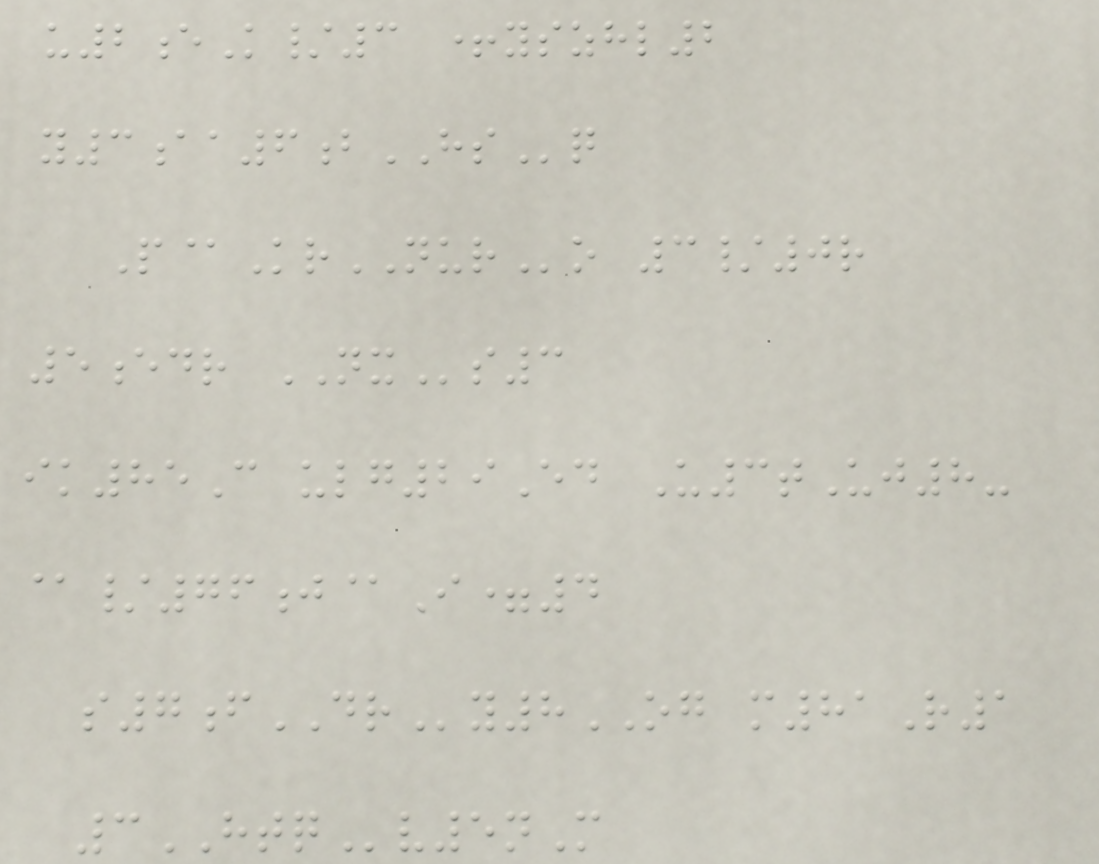u2eK/3 +yszhl2
y3aa6bHSq
P@KrNURo 3/0r
5edr NXs3
ik85C ulg29Ed U3tUj8-
@/76j@I=4
s7fDRy8OG m81R1
3HTQv5nM
